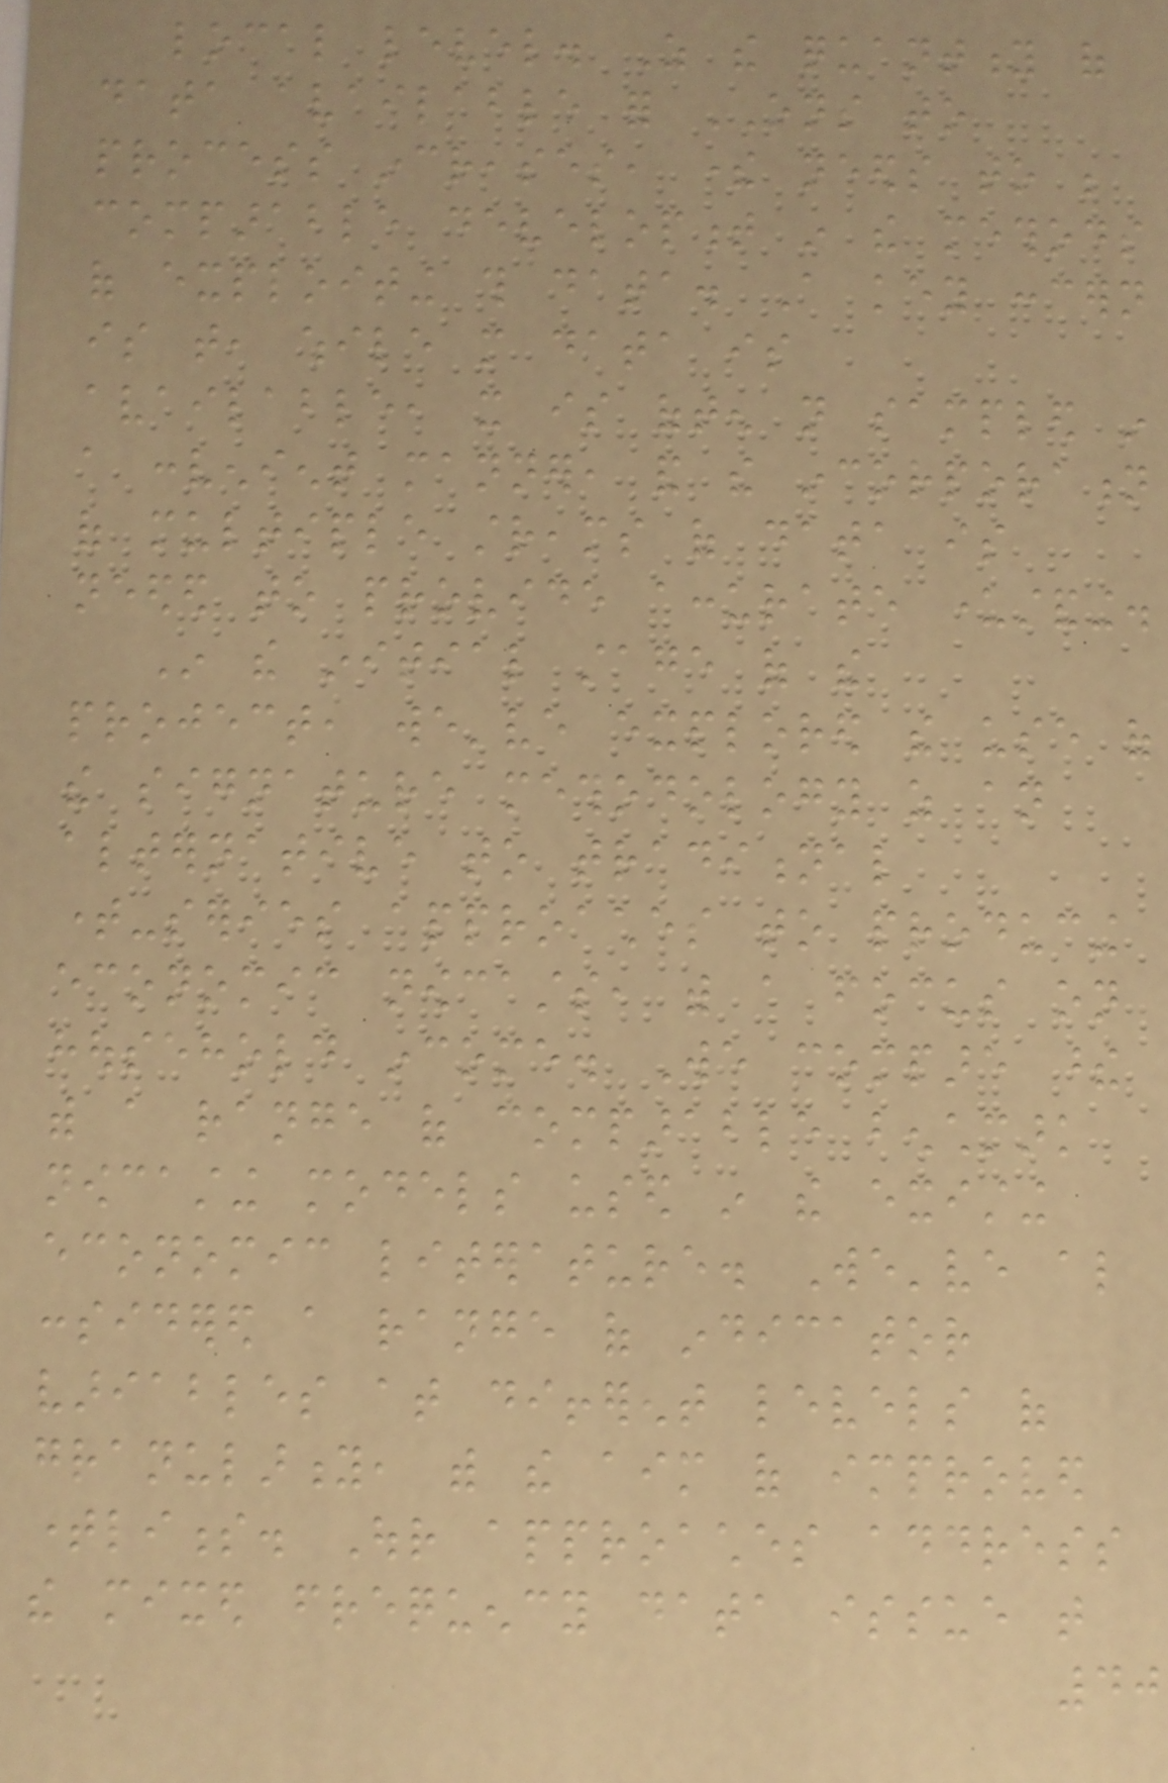local level. As the quantity of
data available for ONS to
process increases, there needs to be
comparable development in the methods
of exploiting this data. A key concern
is that, while more data is
available, it is often not sampled in
a convenient manner, and the incorporation
of multiple streams of data is
needed to provide accurate understanding.
In the initial stage of the
project, we've explored the use of
the signature methodology as an
alternative to traditional
time-series approaches to producing
economic nowcasts, with a focus on
household income. We compare these
with a range of comparable benchmark
nowcasting models used in the existing
economic literature. We've also
considered a range of indicator
variables at different levels of
granularity, with the aim of improved
timeliness. Our approaches address
the mixed frequency data issue that
40
